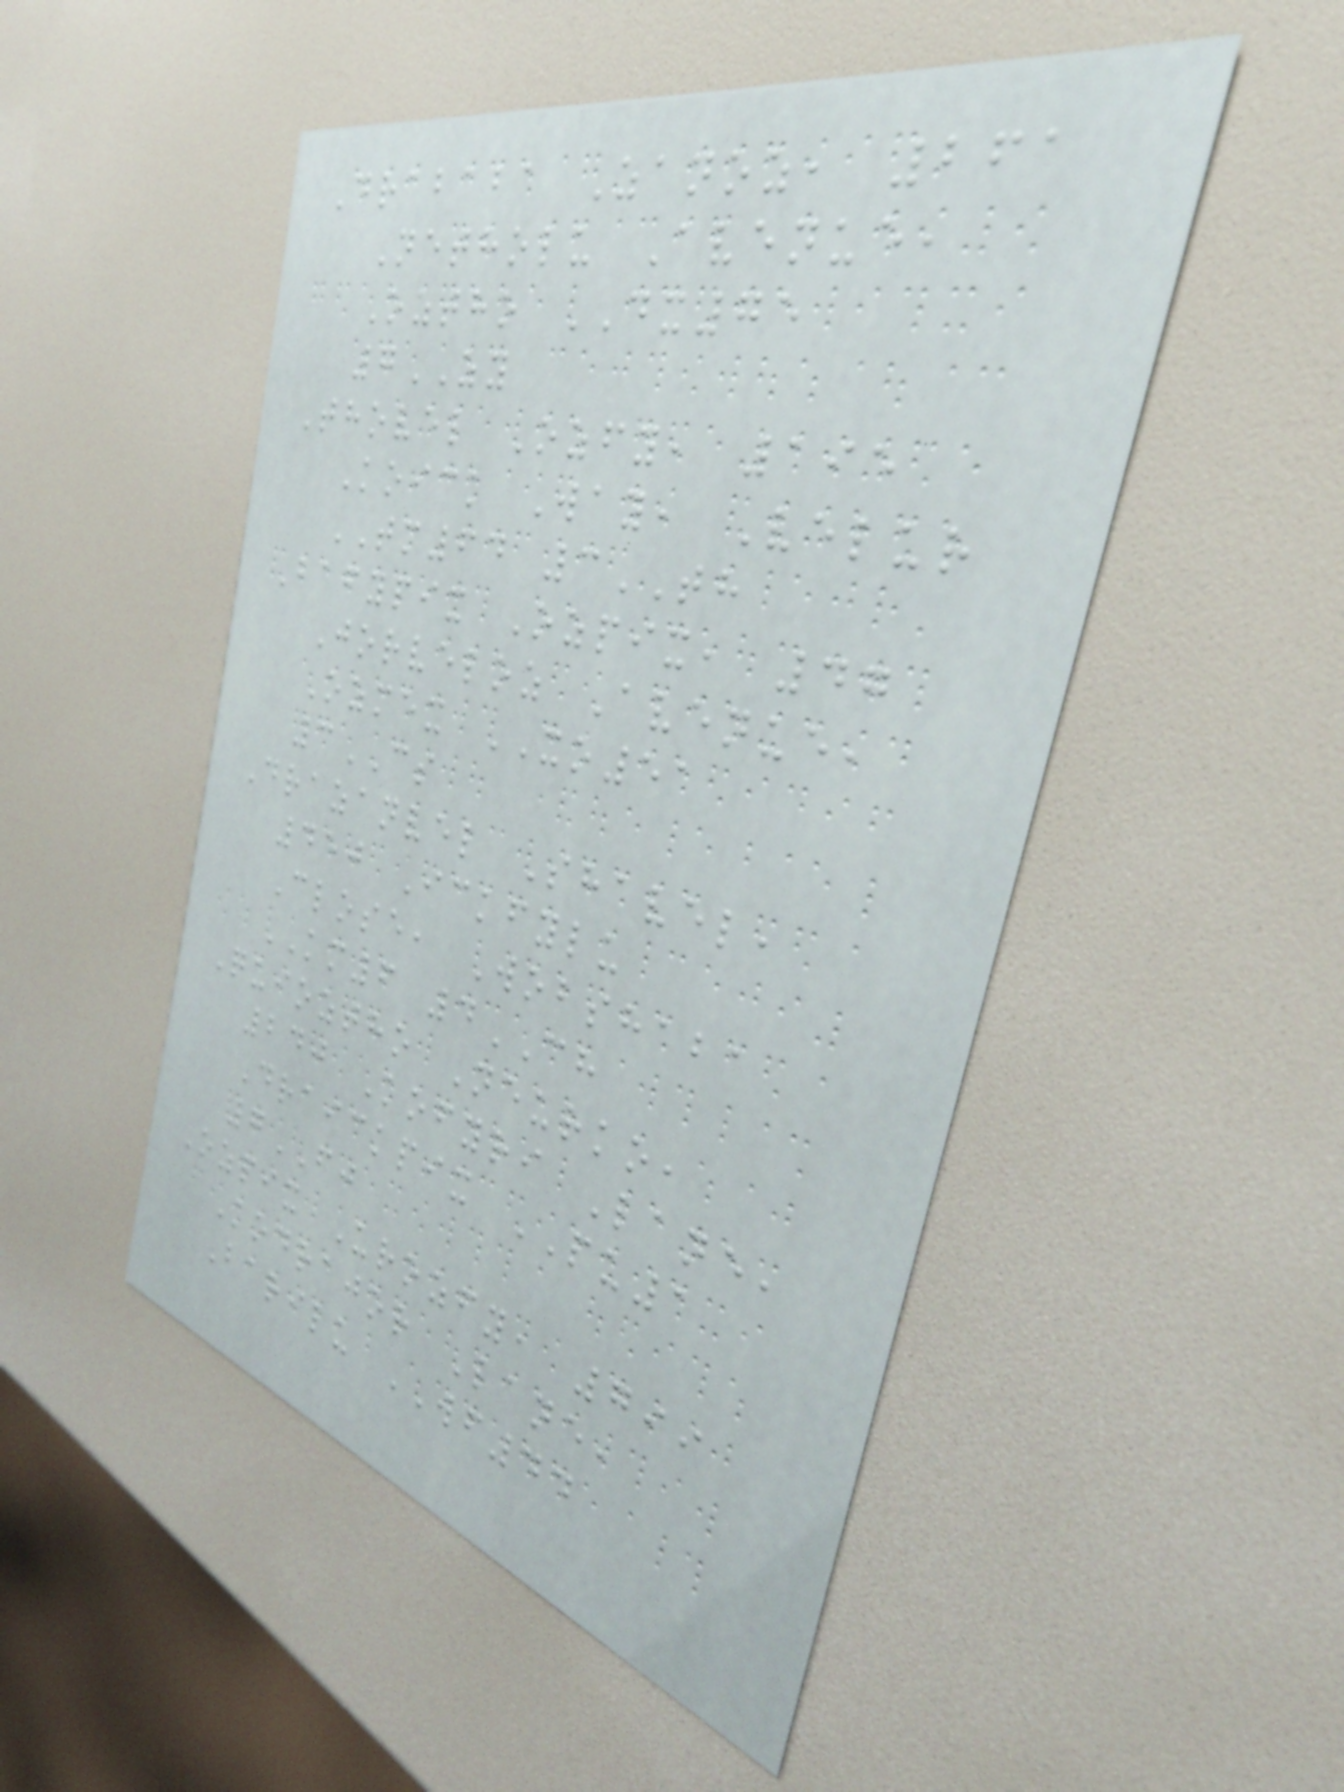Drababa Zanoz, 261
Netholu Avenue,
Oztho DX75
7ZY
Thovel Ozfy, 195
Koick Way, Velur
TM64 3TH
Bafypix Ozpix, 47
Jorveloz Avenue,
Ozmex XO51
3CS
Drazanvel Shavel,
450 Ickfylu
Close, Wobshaba
KM6 4CH
Quioztho Neurko,
240 Kofyri Lane,
Draickpix PU1
7FJ
Ozpix Urozfy, 799
Kodrajor Lane,
Barilu WF44
